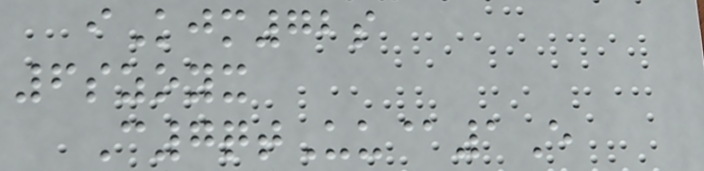iKjm72s
6szoyx
C7qtUu@1E
